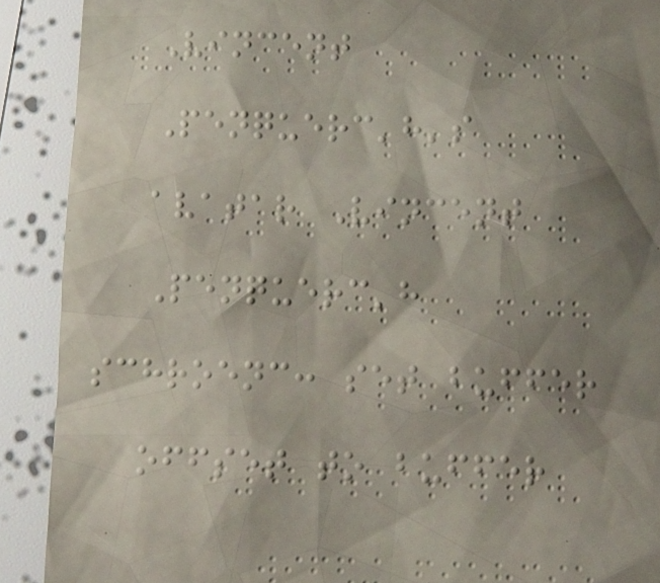Vincent
Penquerc'h's
avatar Vincent
Penquerc'h
schroenc: set buffer
offset to buffer
